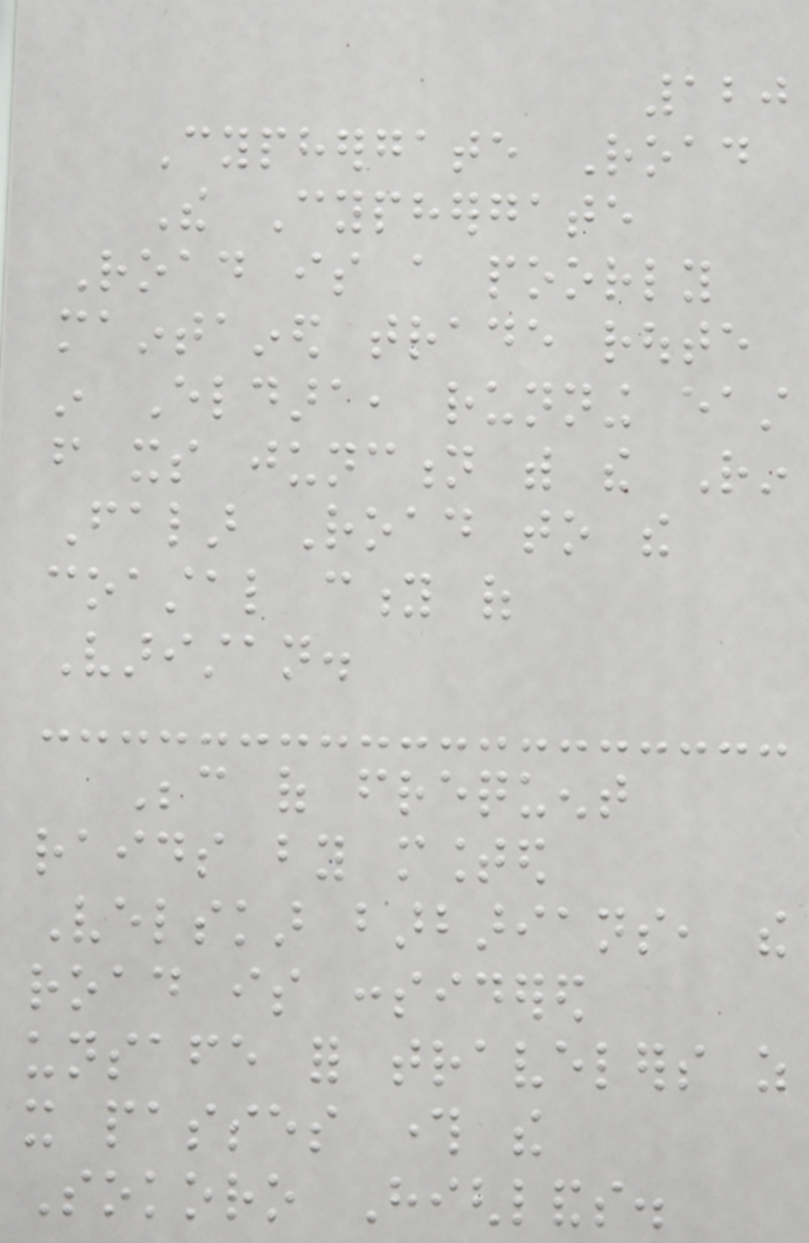120
Cyphergate Road
The Cyphergate
Road is a poorly
maintained trade route
in Eldara, running east
from its junction with the Rin
Falar Road to the
coastal city of
Varistan.
Because of frequent
raids by mounted
Velskar barbarians, the
road is considered
unsafe for travelers as
it passes through the
Sokoro Highlands.
